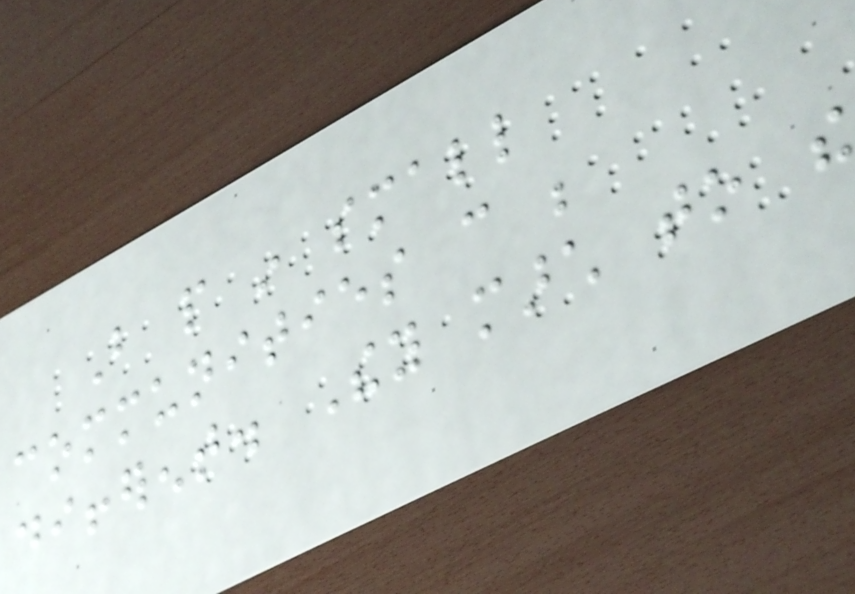But people in small
communities can be
different. They march to the
